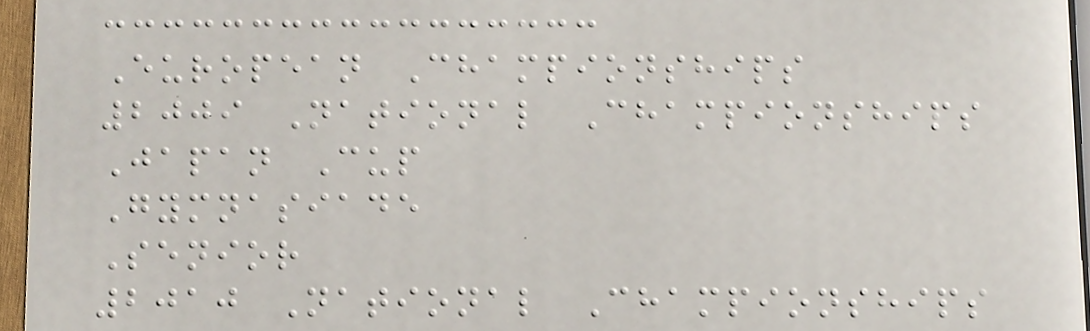European Championships
2009 National Championships
Japan Cup
Gymnasiade
Senior
2010 National Championships
